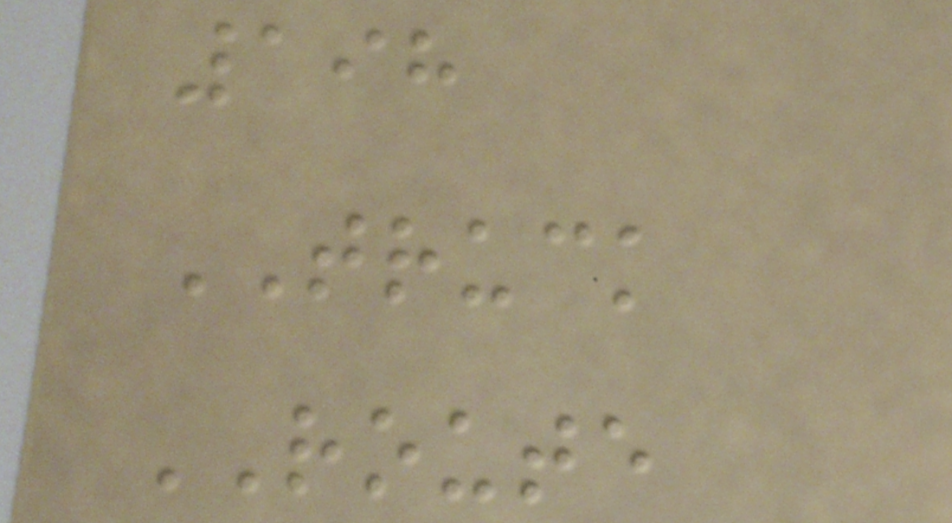198
TRUCK
ROUTE
